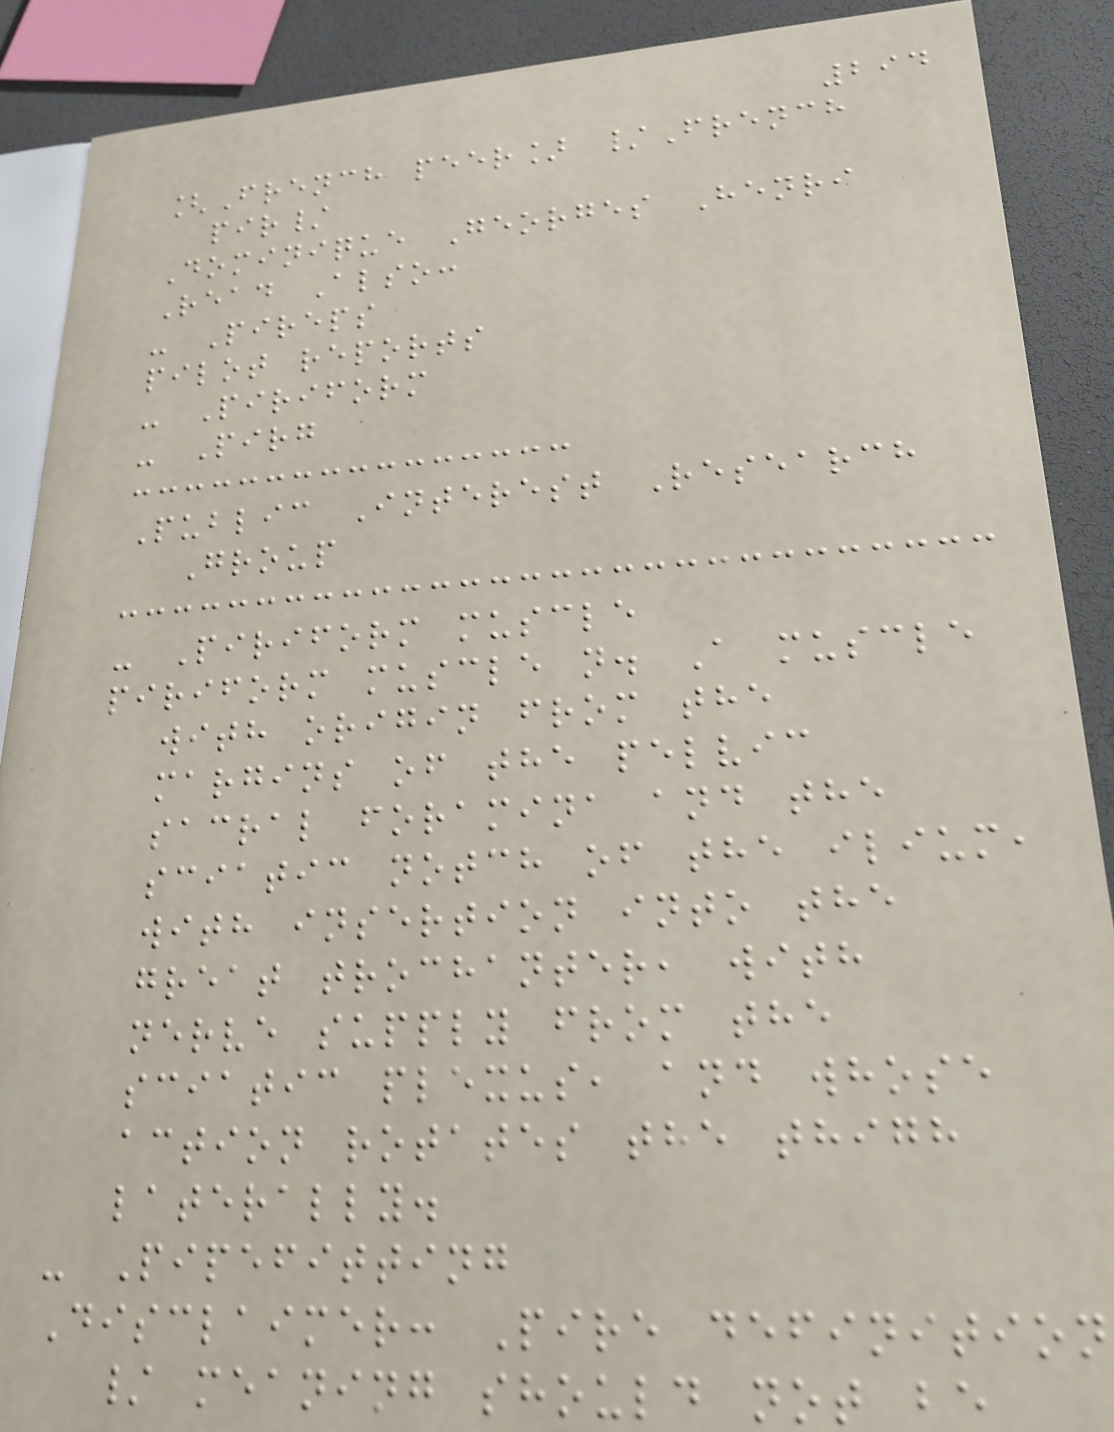294
[French peer] /French
pir/
Dominique Georges Henri
Read Also:
- Pireps
pilot reports
- Piriform
- Pirg
Public Interest Research
Group
- Piriform muscle
piriform muscle n. A muscle
with origin from the
margins of the pelvic
sacral foramina and the
sciatic notch of the ilium,
with insertion into the
great trochanter, with
nerve supply from the
sciatic plexus, and whose
action rotates the thigh
laterally.
- Pipefitting
Disclaimer: Pire definition
/ meaning should not be
